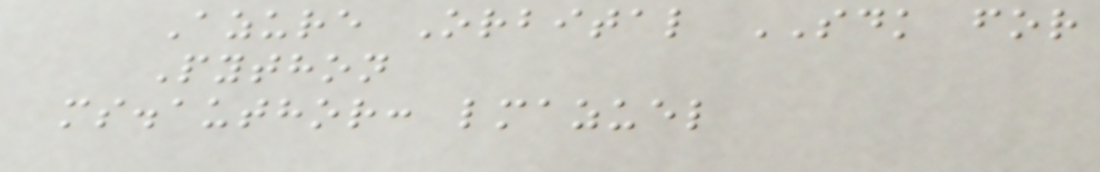Azure Orbital SDK for
Python
ms.author: lmazuel
